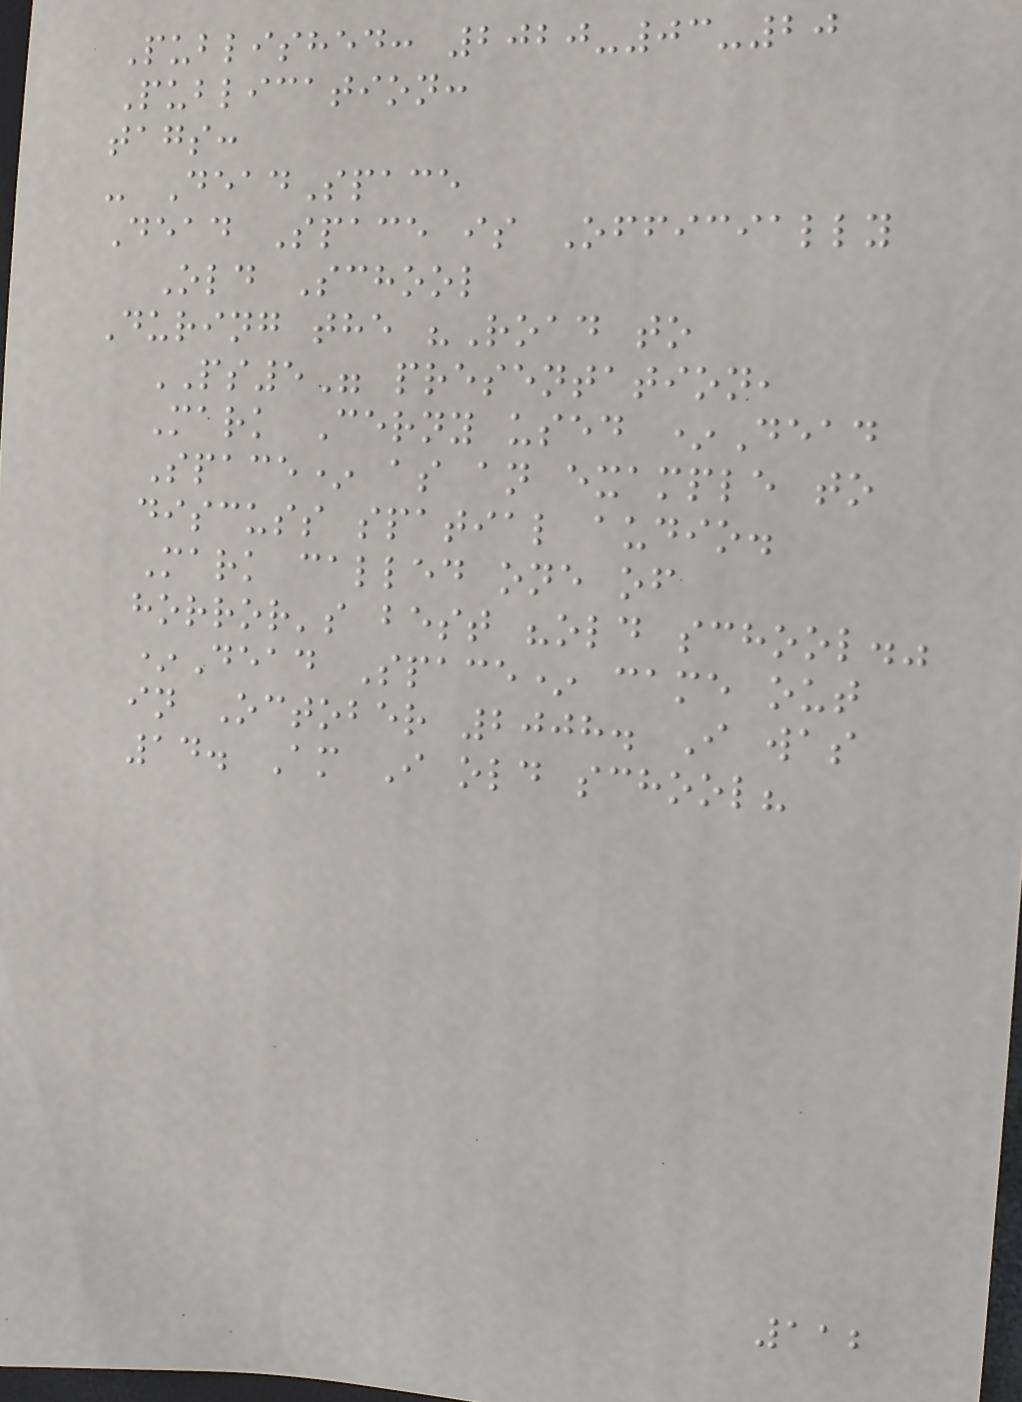Published: 2020-03-20
Publication:
tags:
- DeadSpace
Dead Space is Officially
Old School
During the "Road to
PS5" presentation,
Mark Cerny used *Dead
Space* as an example to
discuss spatial audio.
Mark called one of
horror's best "old school."
*Dead Space* came out
in October 2008. I was
14. Am I old school?
112
